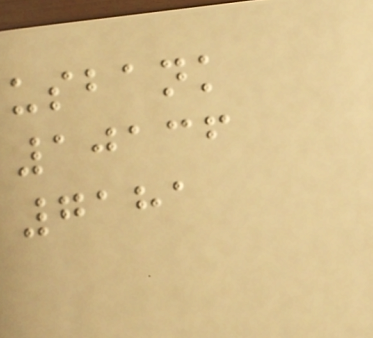usbank
10136
7181
